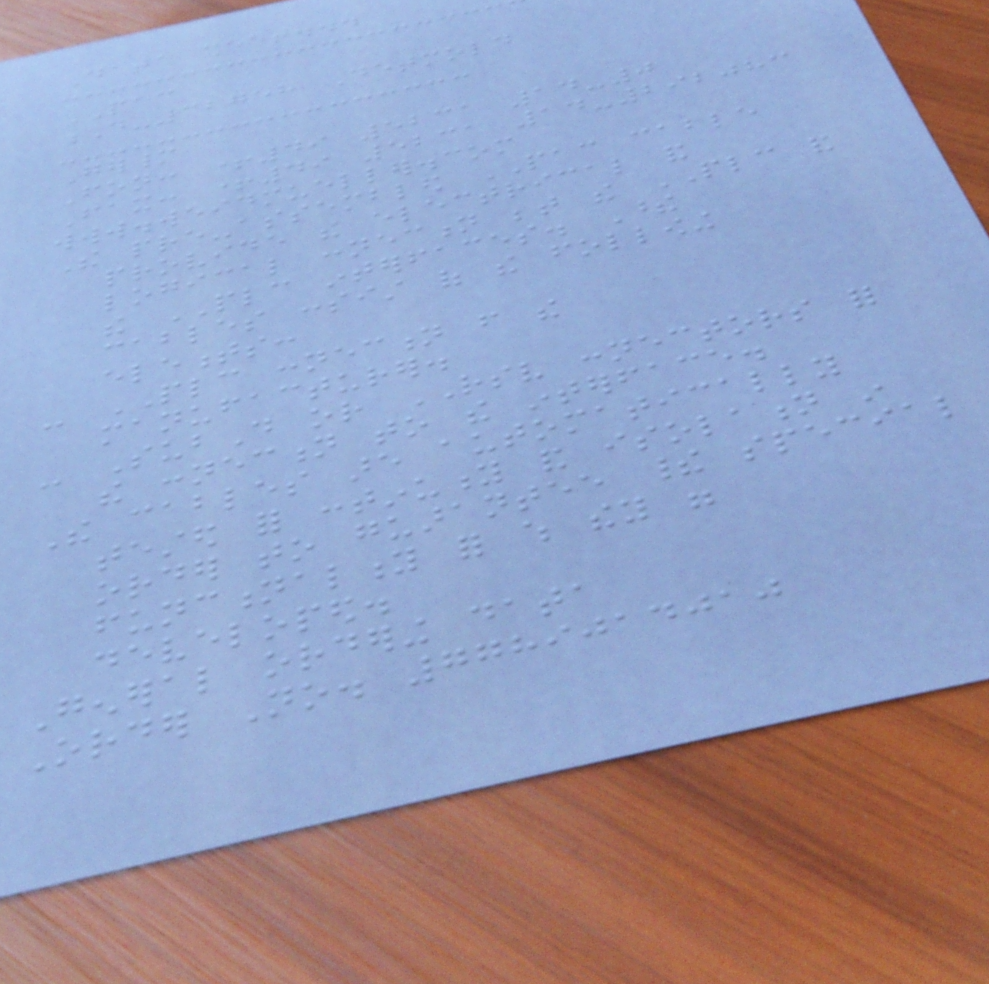Data sheet...
PAC
D-32758 Detmold
Germany
Fon: +49 5231 14-0
Fax: +49 5231 14-292083
www.weidmueller.com
The pre-assembled PAC cable
provide the electrical and
logical connection between the PLC and
the PLC interfaces. These
cables consist of the following
elements:
- PLC connection from the
manufacturer.
- SubD or RSV connectors for
the connection to the interface.
The cables are automatically
tested for continuity and isolation in
order to guarantee their special
functionality for which they were
developed.
General ordering data
Order No. 7789014010
